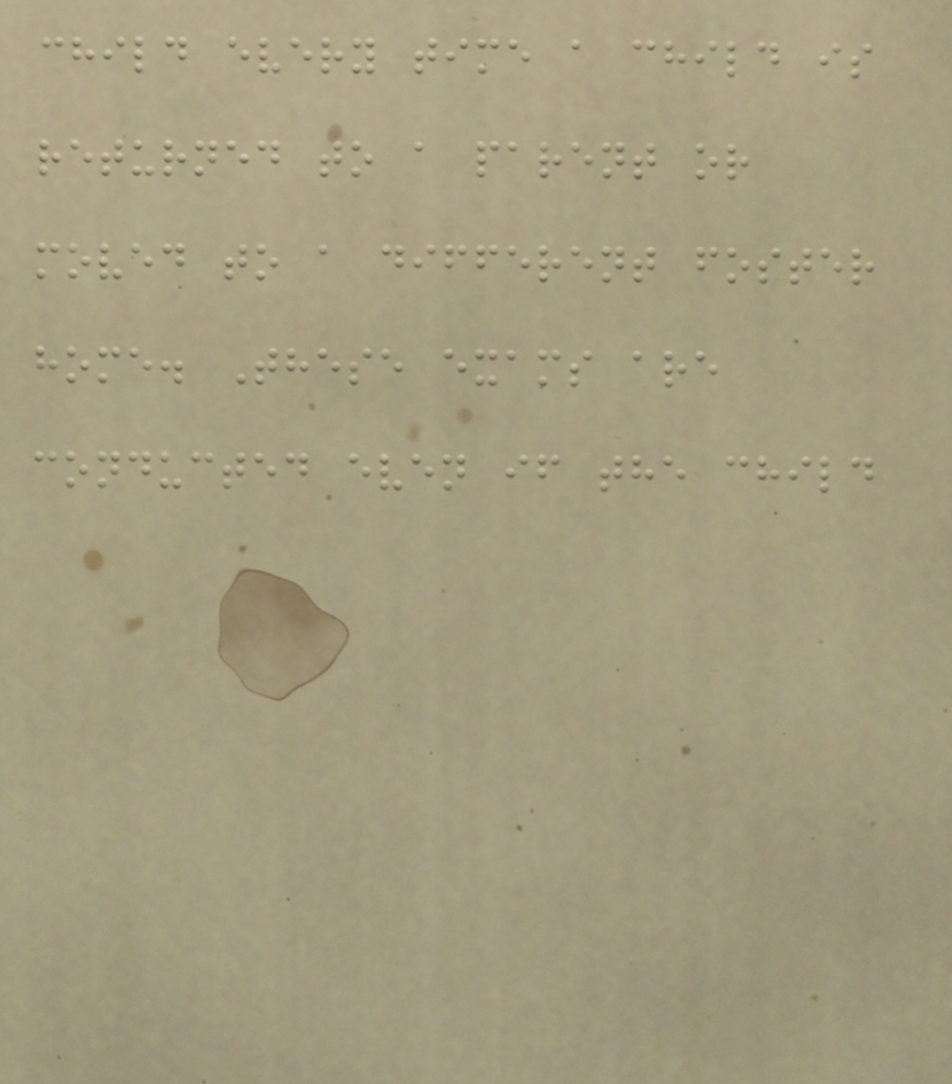child every time a child is
returned to a parent or
moved to a different foster
home. These exams are
conducted even if the child
